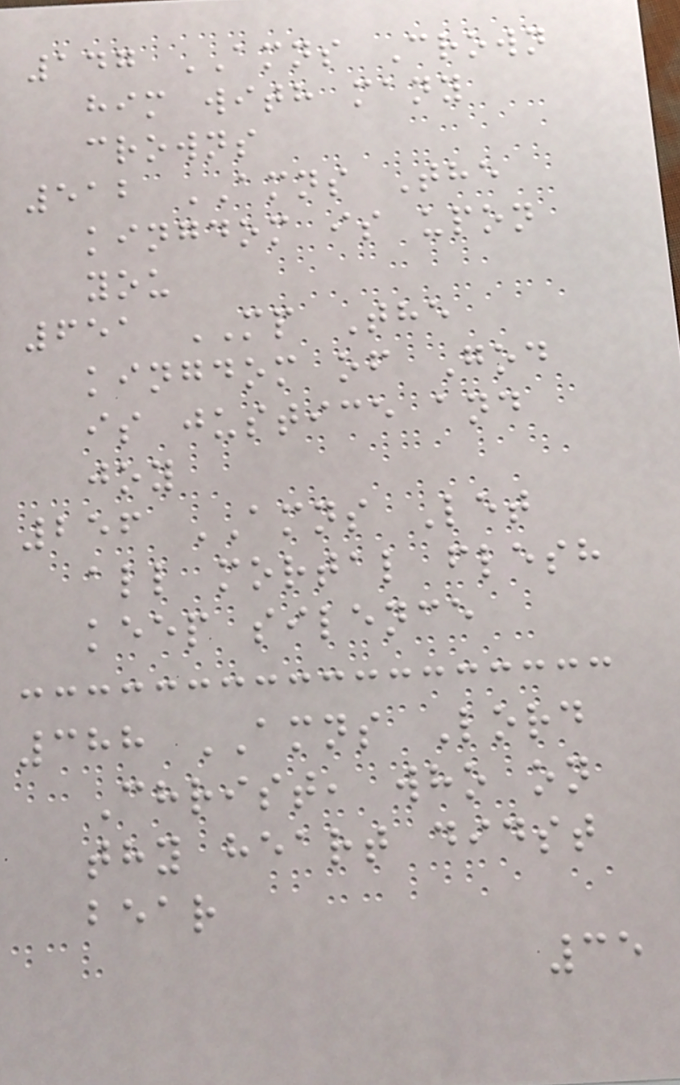147 AMNS Crown
him with many
crowns
512 AMNS The
kingdom is upon
you
651 MP The
kingdom of God
is justice and
joy
256 AMNS Let
all mortal flesh
keep silence
388 AMNS Lord
Christ, who on
thy heart didst
bear
35
